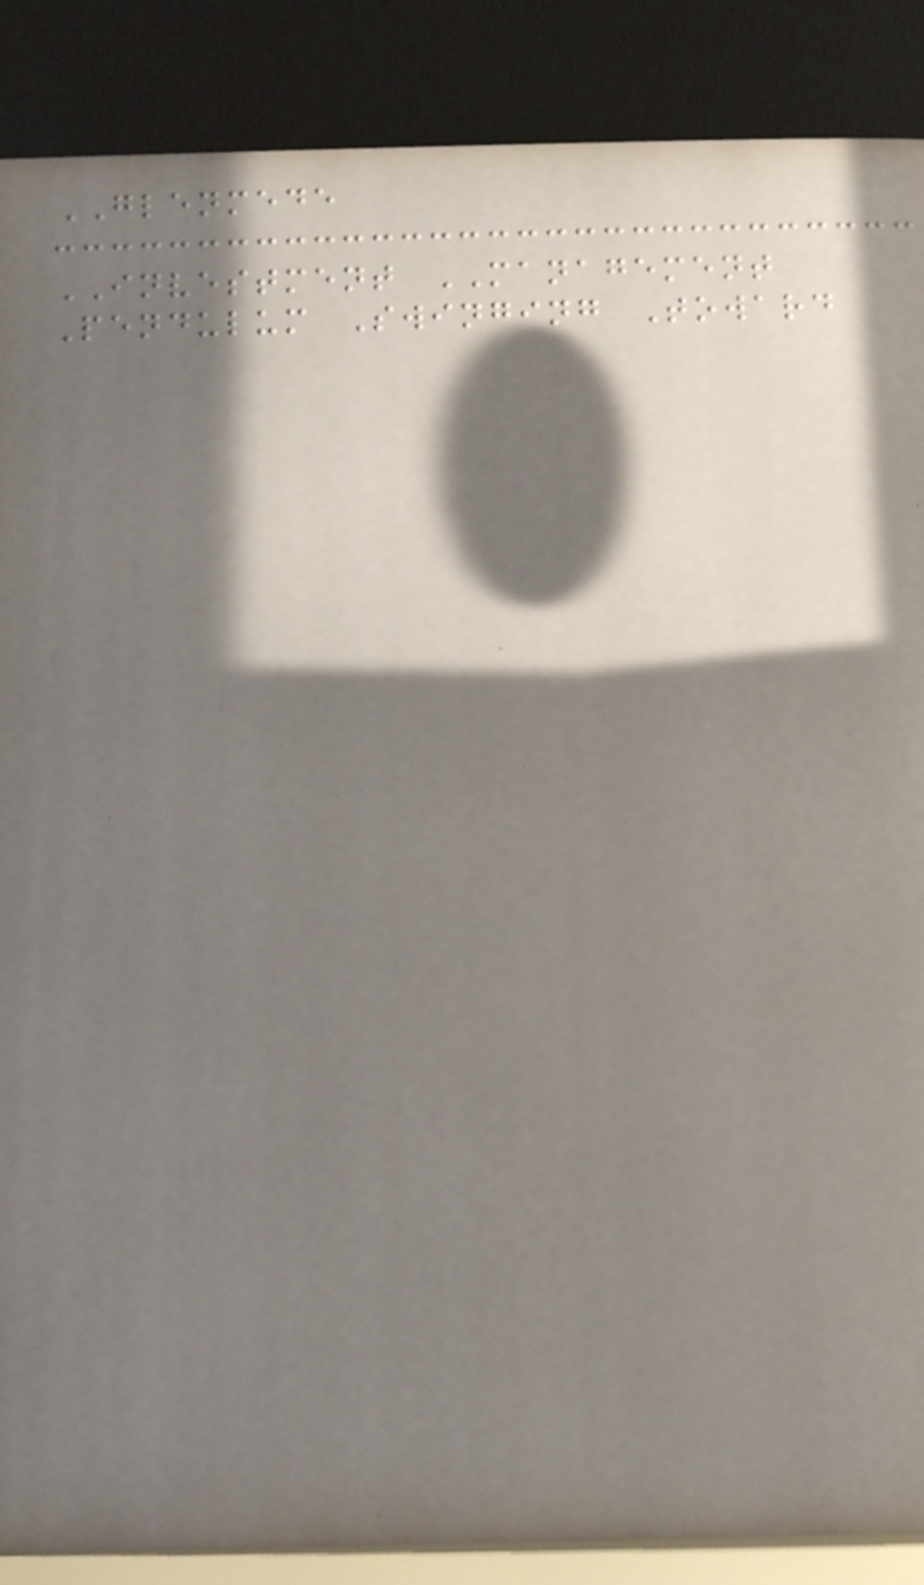GLENMEDE
INVESTMENT MANAGEMENT
Pendulum Swinging Toward
